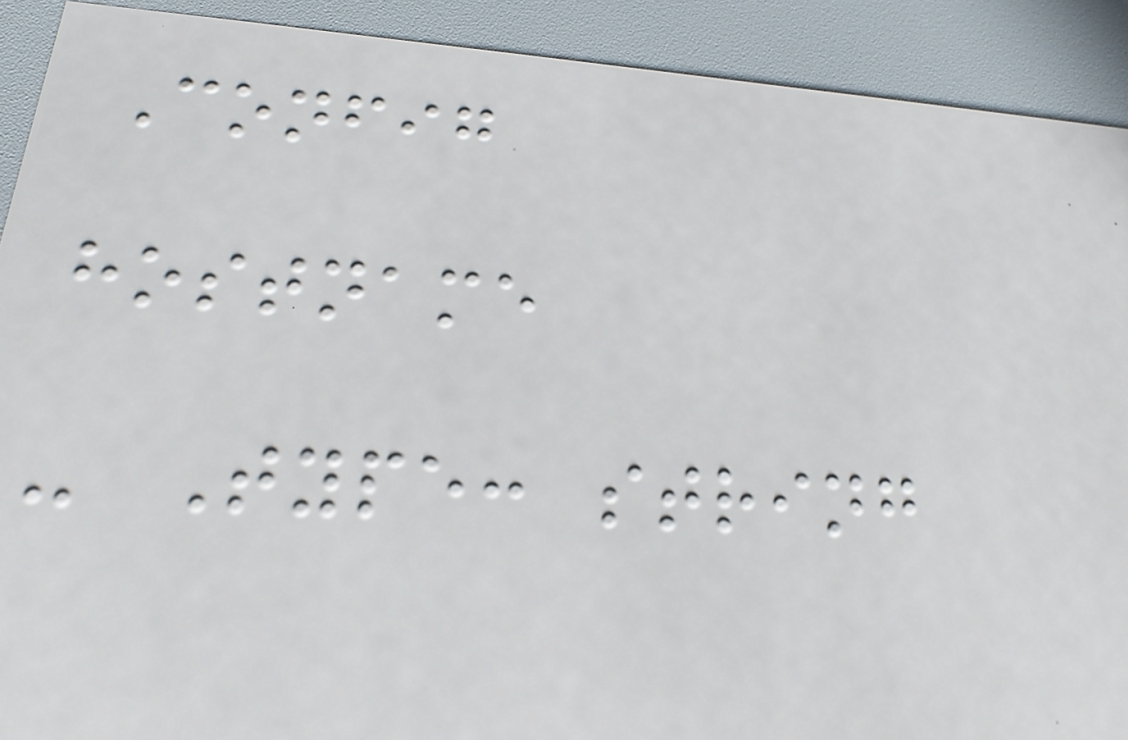Config
hostname
- Type: string
